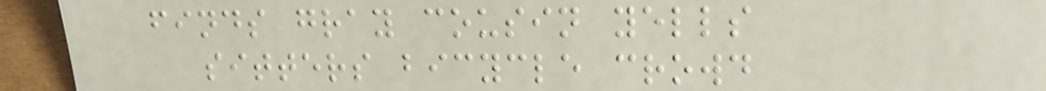finds gray cousin yells
sitters bicycle crowd
